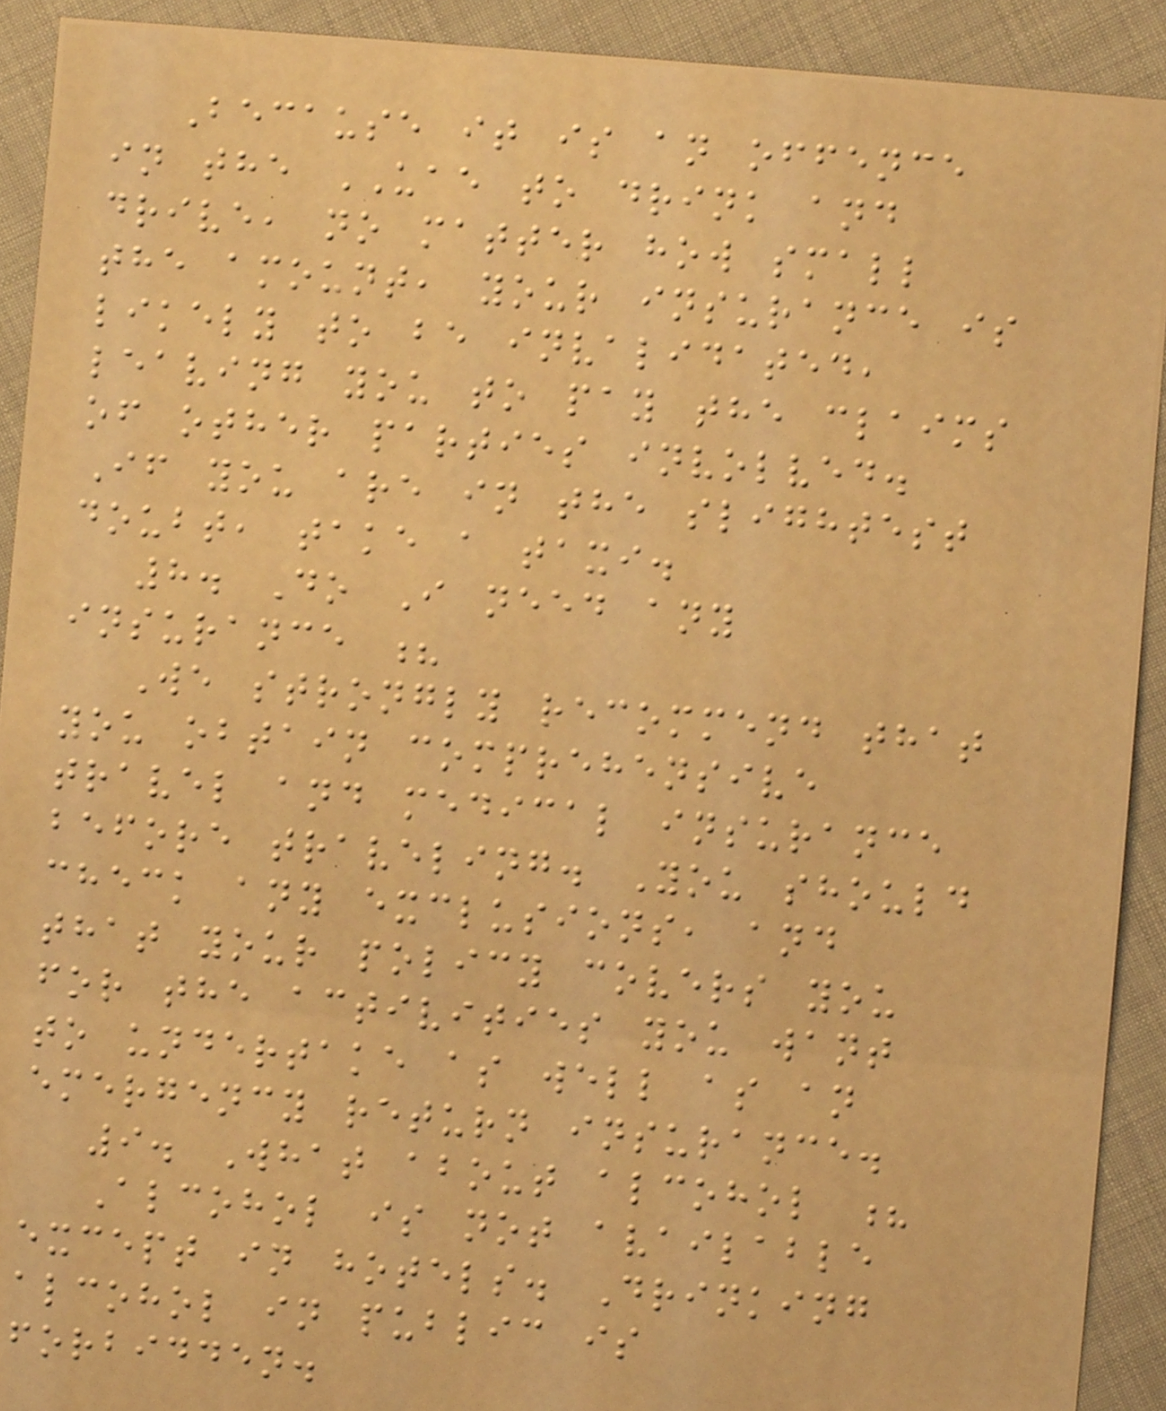Because it is an offence
in the UAE to drink and
drive, no matter how small
the amount, your insurance is
likely to be invalidated,
leaving you to pay the claims
of other parties involved.
If you are in the slightest
doubt, take a taxi.
8. Do I need any
insurance ?
We strongly recommend that
you obtain comprehensive
travel and medical insurance
before traveling. You should
check any exclusions, and
that your policy covers you
for the activities you want
to undertake as well as an
emergency return insurance.
9. What about alcohol ?
Alcohol is not available
except in hotels. Drinking
alcohol in public is
forbidden.
